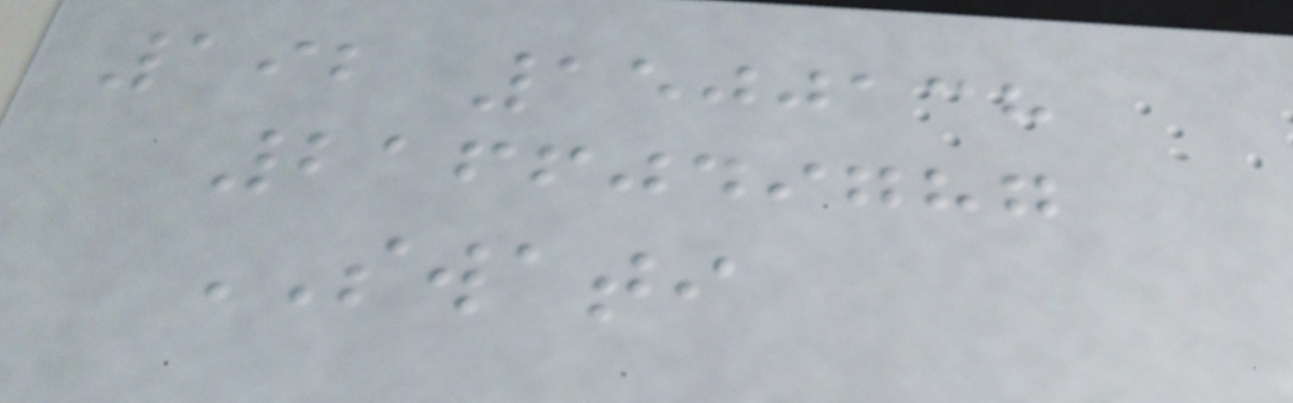192 1500138
2166049787
SWATI
